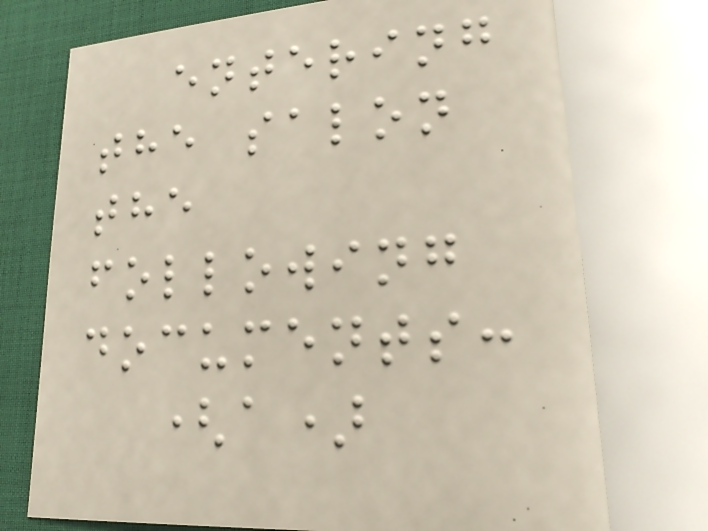entering
the salon
the
following
documents:
(a)
